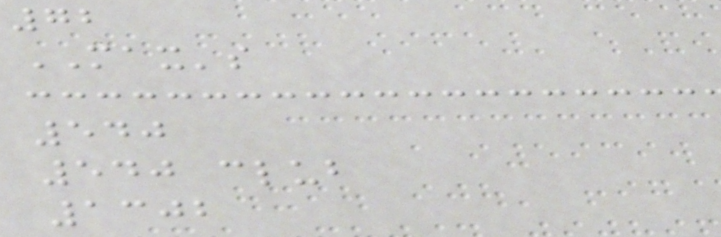72
MAX's
540
540 club
1302
